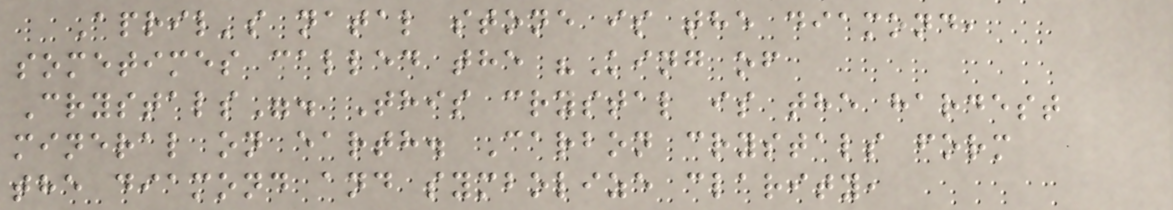April's natal stone is the diamond,
sometimes called the "King of
Crystals". This crystal is the hardest
mineral on earth. Carbon crystals form
the diamond and symbolize clarity,
